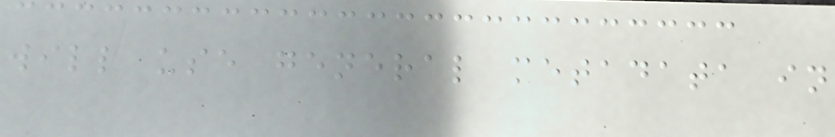will use general metadata in
